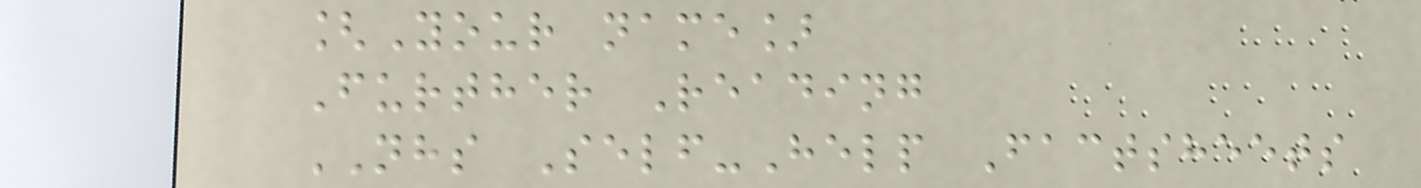[Your name]
Further Reading
NHS Self-Help Factsheets
